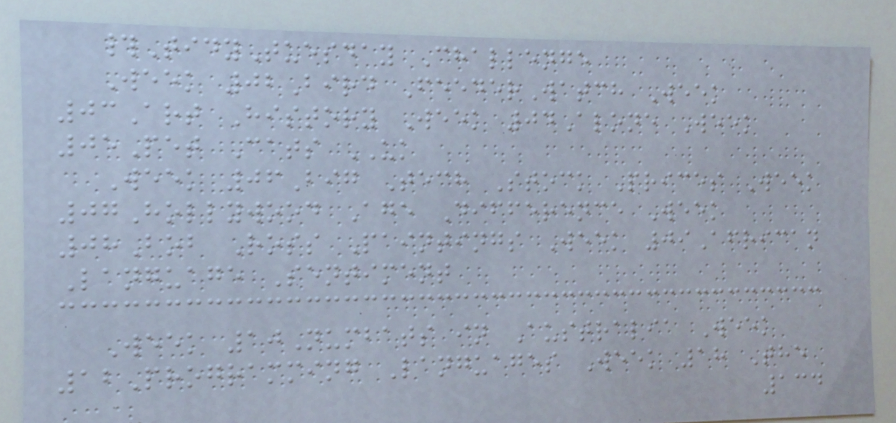#TidyTuesday Challenge
Week 02Bird FeederWatch Week
03Art History Week 04Alone Week
05Pet Cats UK
Week 06Big Tech Stock Prices Week
07Hollywood Age Difference Week
08Bob Ross Paintings Week 09African
Language Sentiment
Week 10Numbats in Australia Week
12Programming Languages Week 18 The
134
